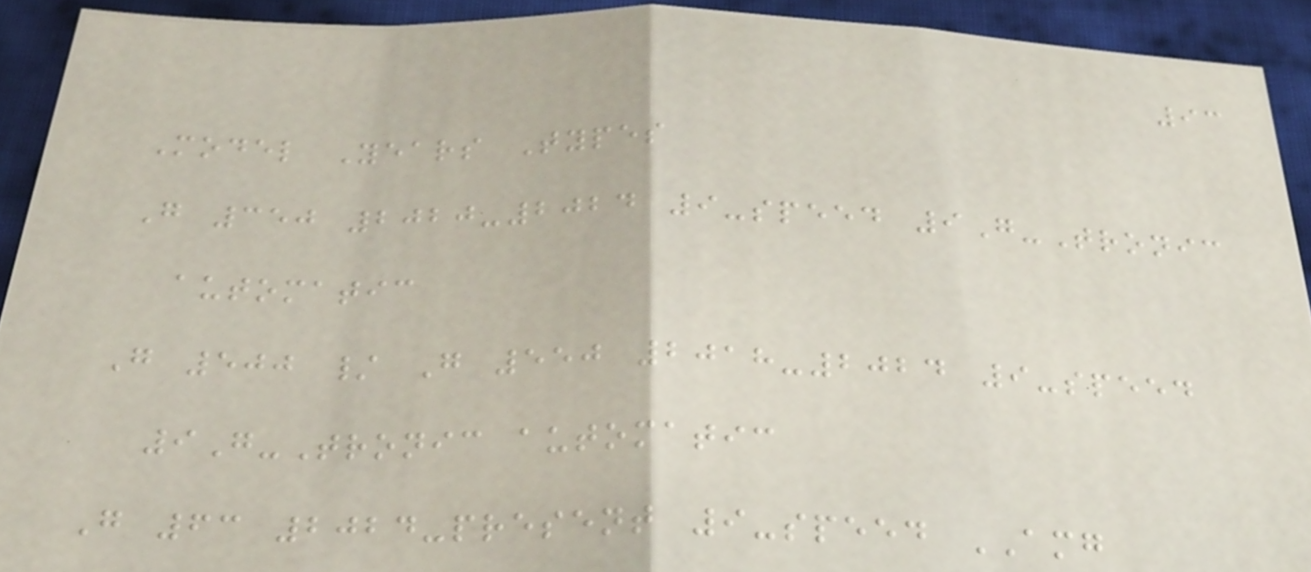93
Model Years Types
G 350 2020-2024 9-speed 9G-Tronic
automatic
G 500 / G 550 2018-2024 9-speed
9G-Tronic automatic
G 63 2024-present 9-speed AMG
